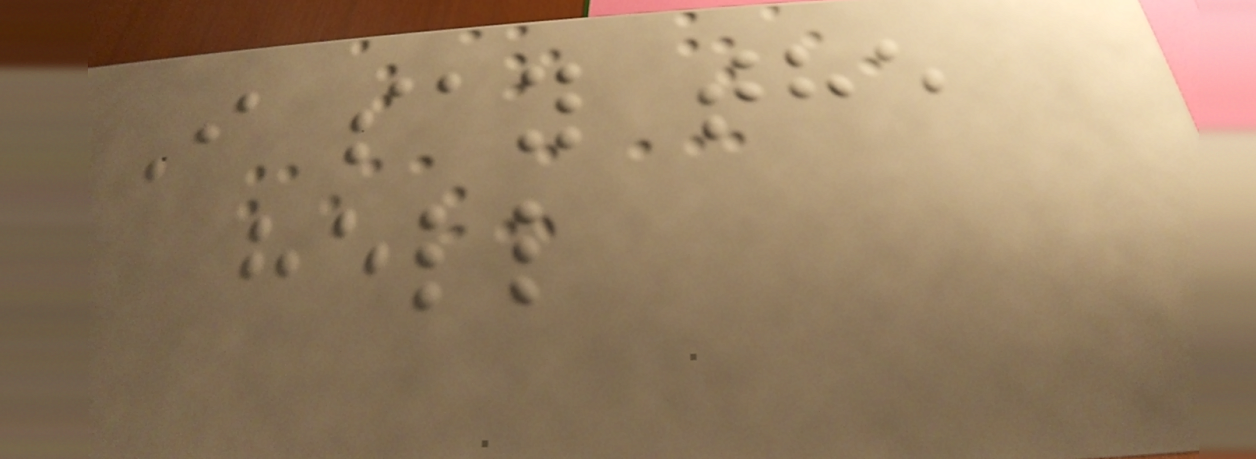I say the
hell
